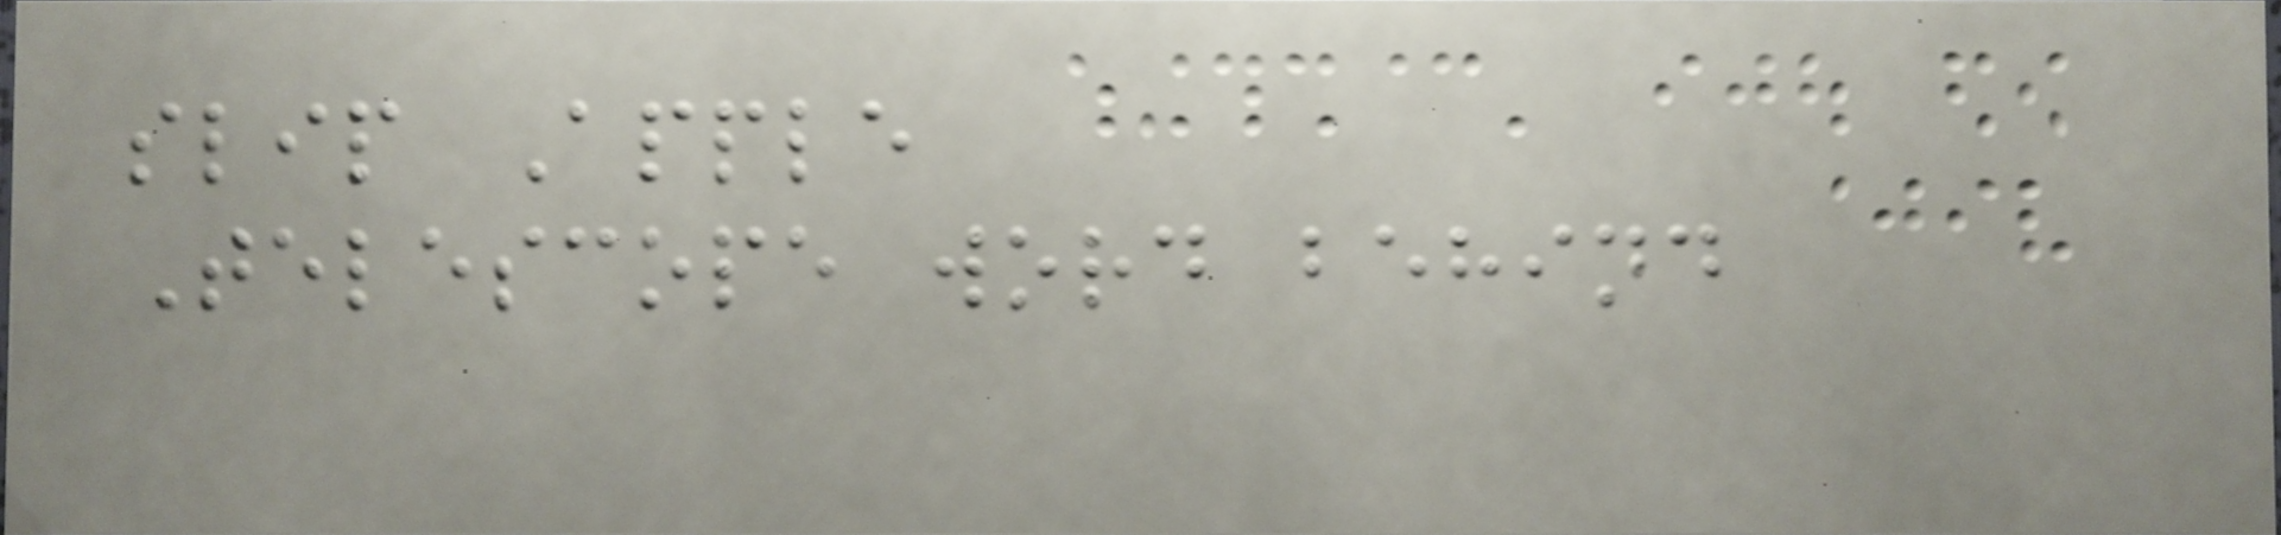slip Apple
Telescope word behind
